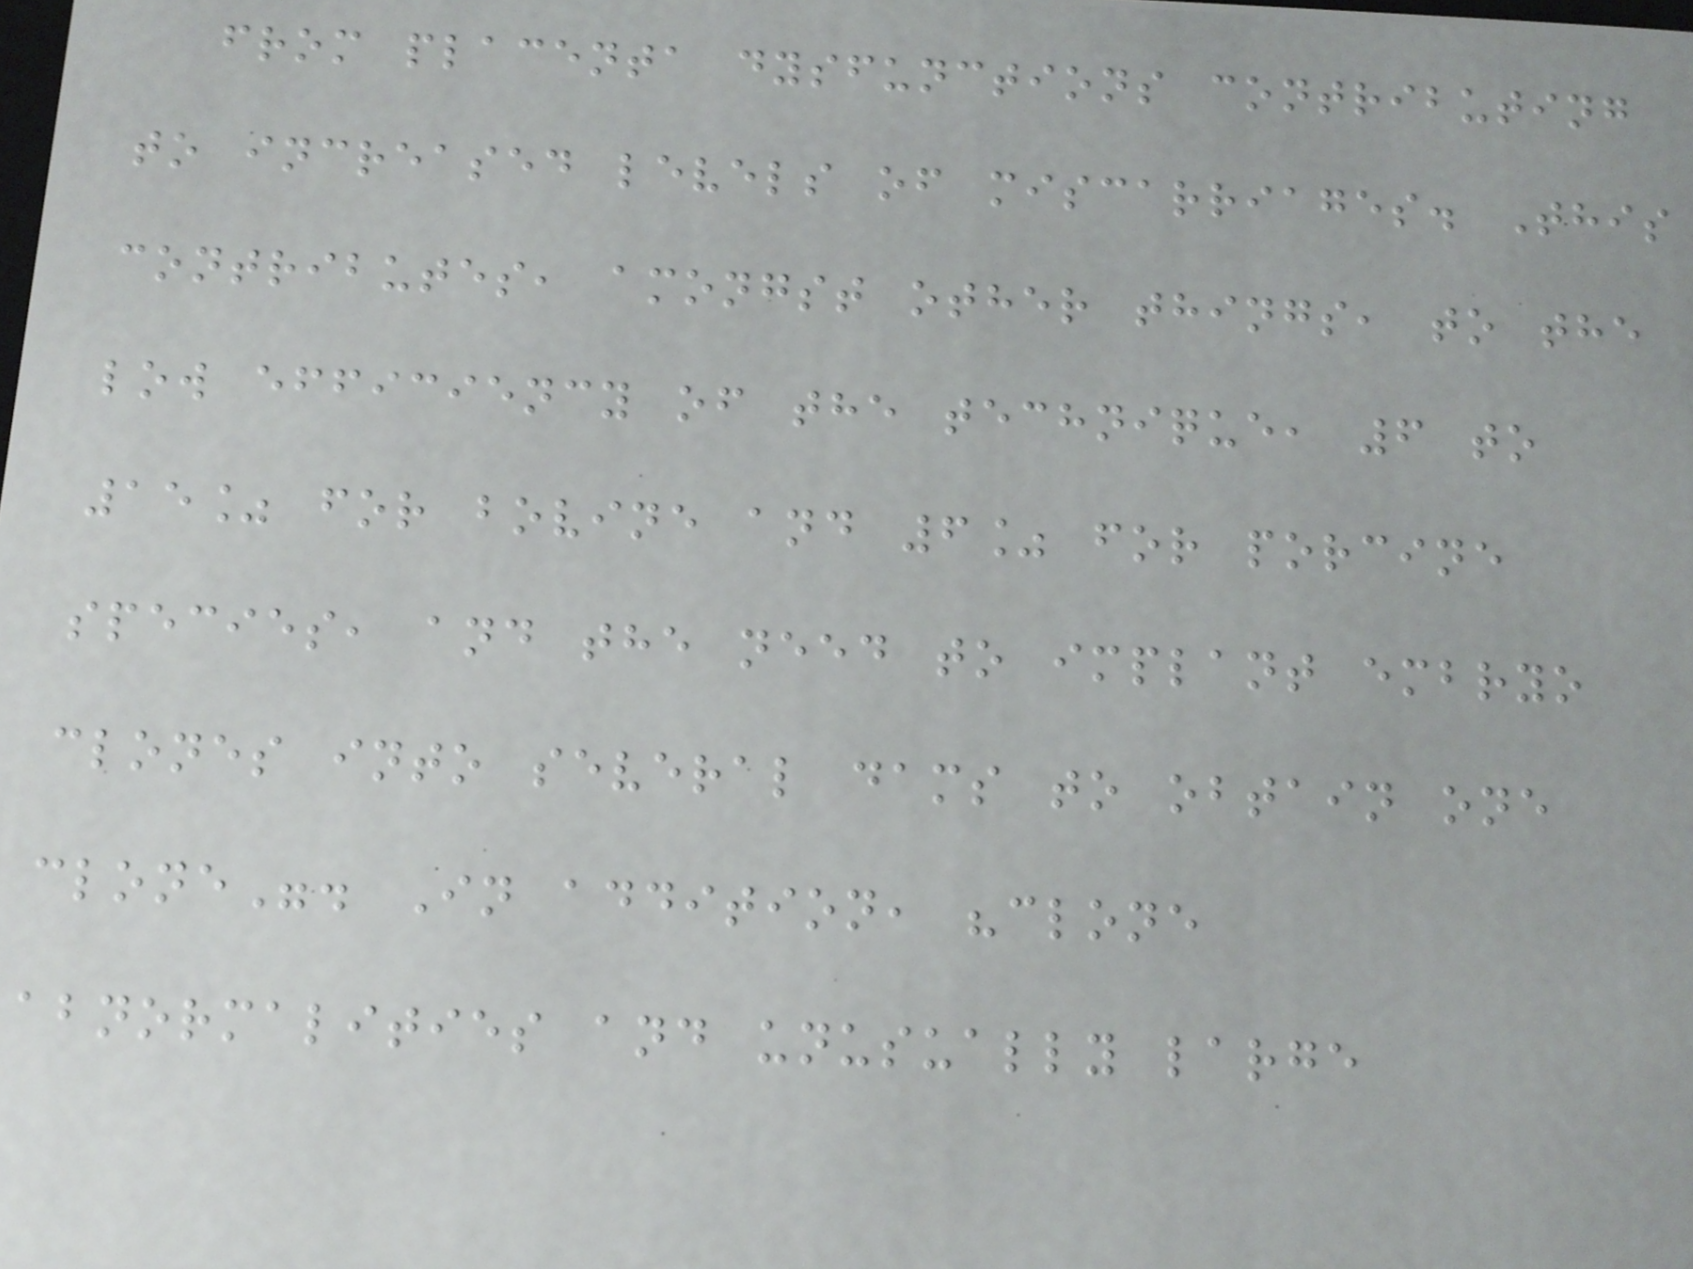from placenta dysfunctions contributing
to increased levels of miscarriages. This
contributes, amongst other things, to the
low efficiency of the technique, 6 to
15% for bovine and 6% for porcine
species, and the need to implant embryo
clones into several dams to obtain one
clone". In addition, "clone
abnormalities and unusually large
